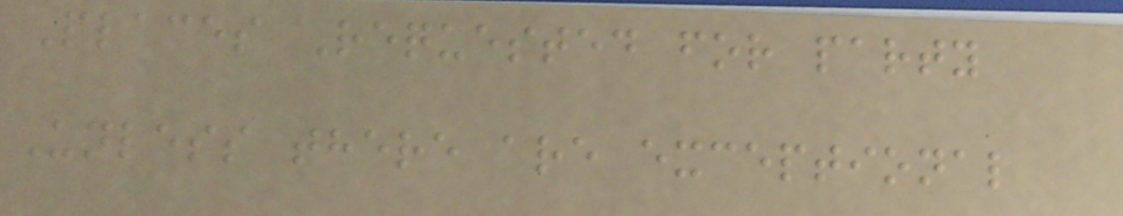Places Requested for party
Unless there are exceptional
